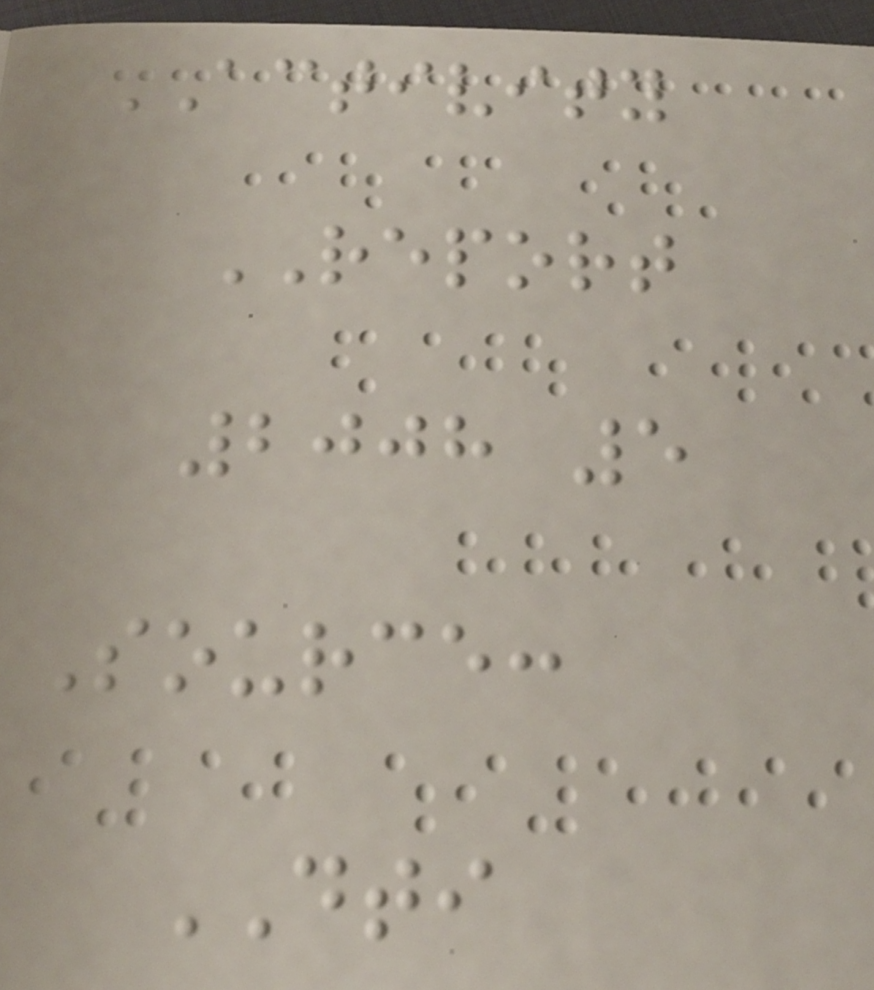ACTIVITY
REPORT
2008 5
Source:
DTI
